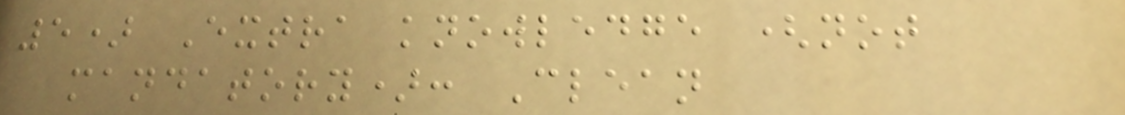5) Extra knowledge (not
mandatory): Clean
